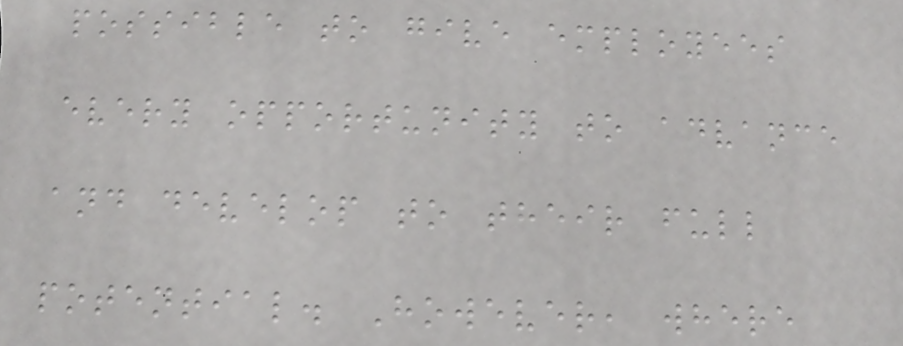possible to give employees
every opportunity to advance
and develop to their full
potential. However, where
